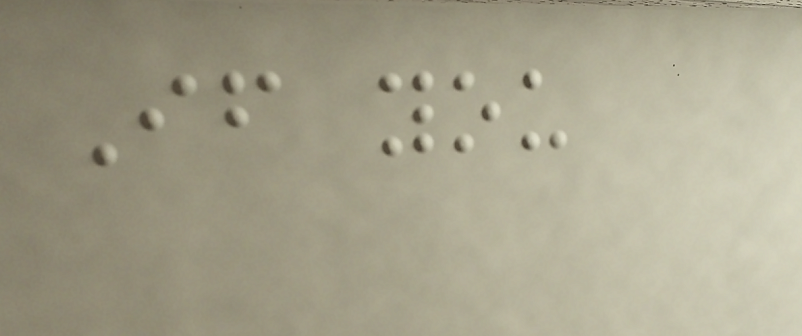If you
